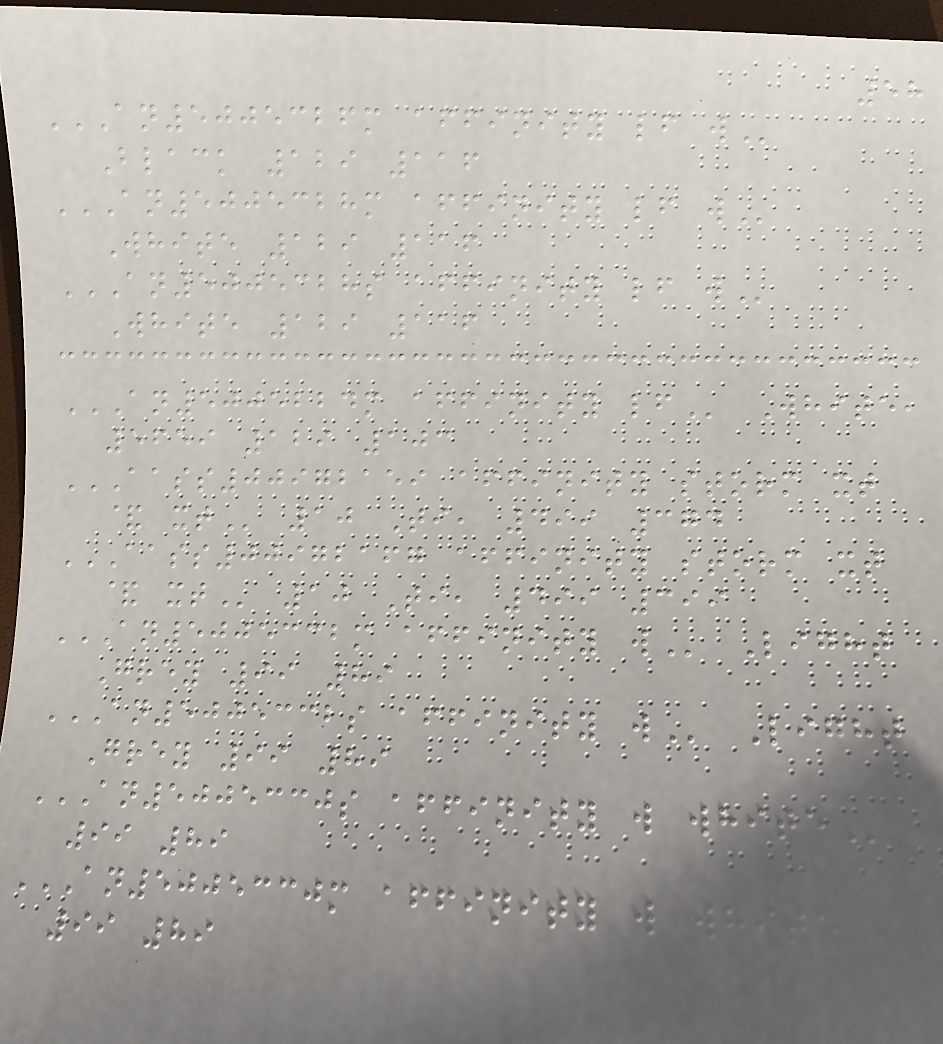58
AN5005326M AFFINITY LF W
Black 129 116
AN5005328M AFFINITY LF W
White 129 116
AN5005328S AFFINITY LF W
White 129 116
AN5005224M AFFINITY LF White,
5659 129 103
AASS00972159 AFFINITY STORM XT
& XT 10 Ti, 499 374
AASS00972167 AFFINITY STORM XT
& XT 10 Ti, 499 399
AN5005332M AFFINITY W Light
Grey 99 89
AN5005332S AFFINITY W Light
Grey 99 89
AN5005330S AFFINITY W WHITE
99 89
AN5005330M AFFINITY W WHITE
99 89
